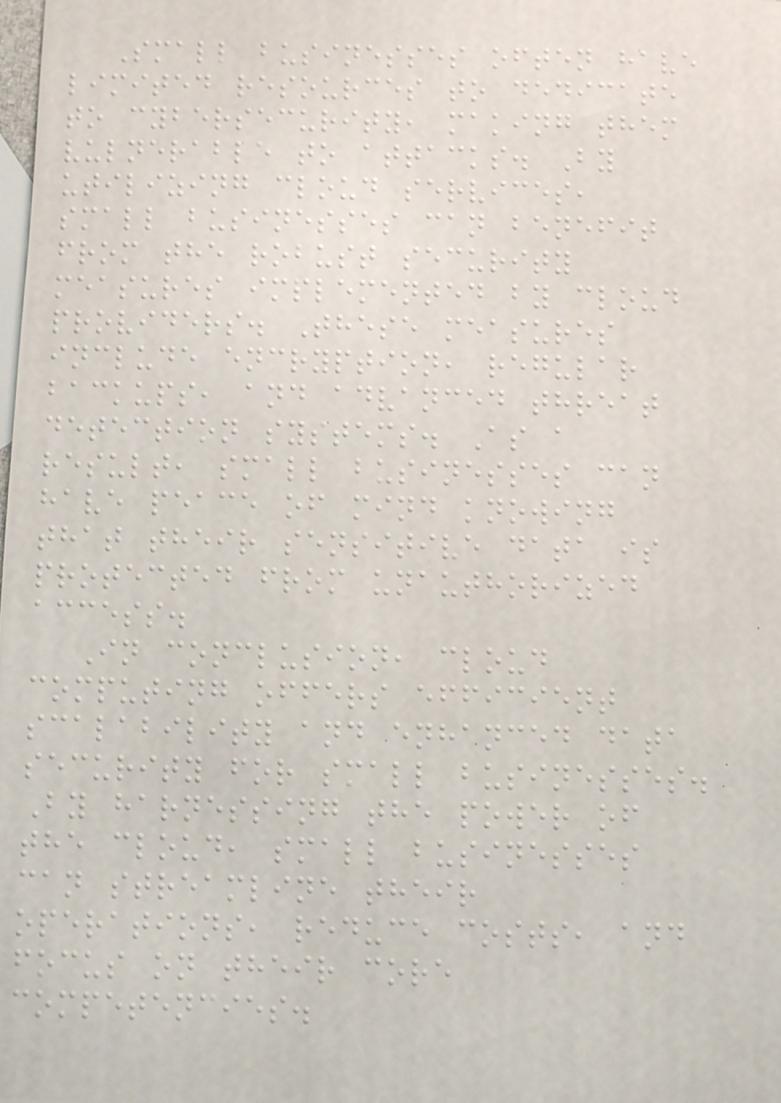Small businesses often have
limited resources to dedicate
to cybersecurity, making them
vulnerable to attacks. By
utilizing cloud services,
small businesses can benefit
from the robust security
measures implemented by cloud
providers. These measures
include encryption, regular
backups, and advanced threat
detection systems. As a
result, small businesses can
have peace of mind knowing
that their sensitive data is
protected from unauthorized
access.
In conclusion, cloud
computing offers efficient
scalability and enhanced data
security for small businesses.
By harnessing the power of
the cloud, small businesses
can streamline their
operations, reduce costs, and
focus on their core
competencies.
